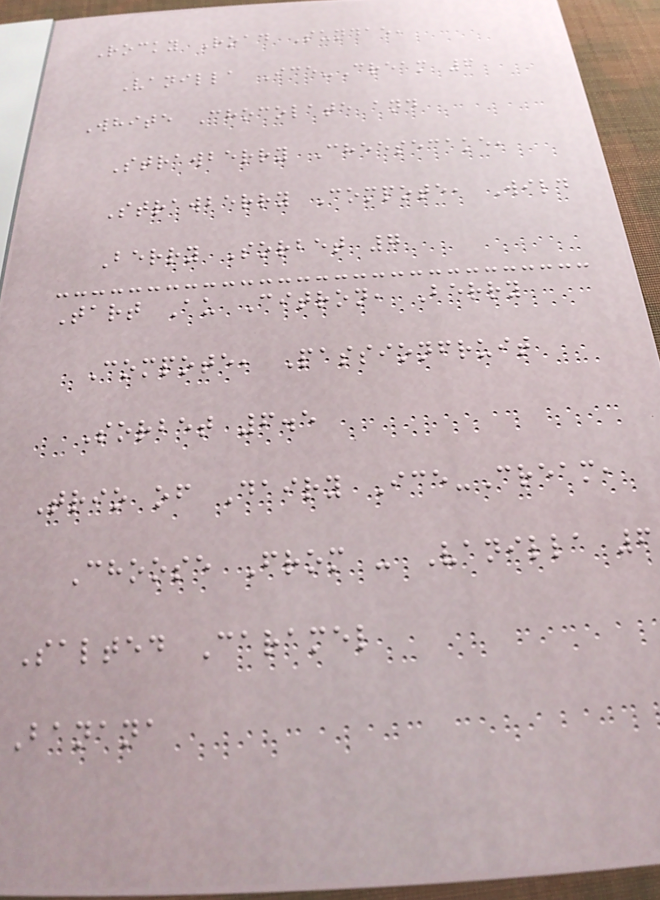Rocky Road Sundae,
Vanilla Ice-Cream 6
White Chocolate and
Strawberry Cheesecake,
Strawberry Compote, Wild
Berry Sorbet 7
Tart Au Citron, Berry
Compote, Passionfruit
Sorbet 6.5
Trio of Dairy Ice-Cream,
Choose From - Vanilla 6
Salted Caramel
Banana
